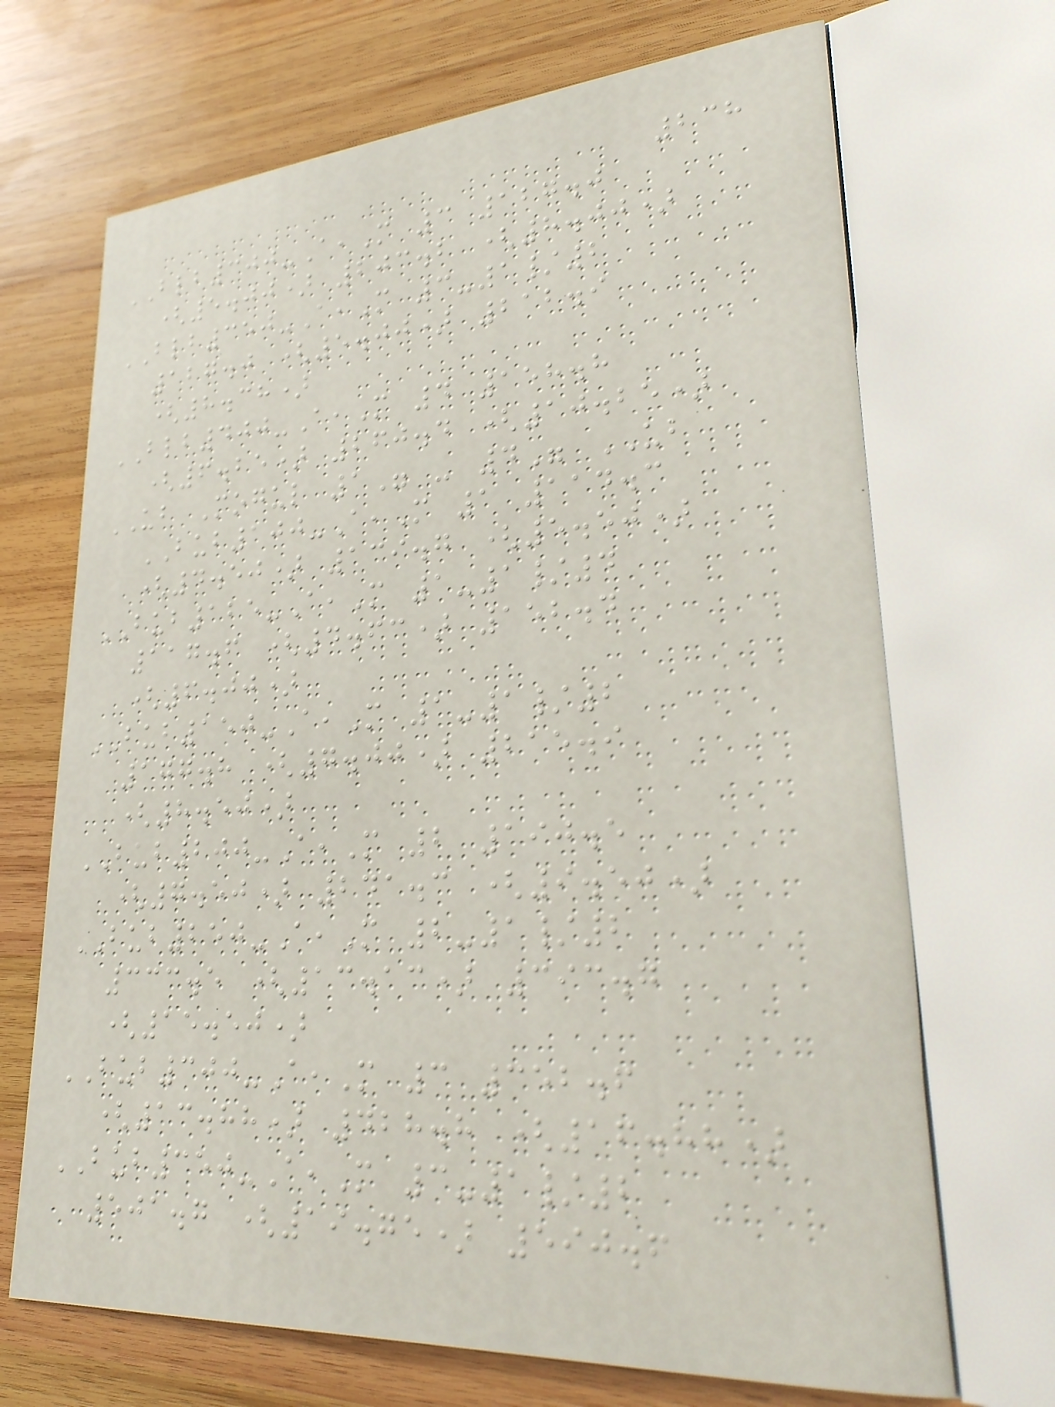238
BLB300-A,M 3 127.0
(5.00) 203.2 (8.00)
BLB350-A,M 3-1/2
127.0 (5.00) 212.9
(8.38)
BLB400-A,M 4 158.8
(6.25) 260.4 (10.25)
UB Mogul 1" - 4" UB
BUB100-A,M 1 114.3
(4.50) 139.7 (5.50)
BUB125-A,M 1-1/4
117.6 (4.63) 152.4
(6.00)
BUB150-A,M 1-1/2
177.8 (7.00) 215.9
(8.50)
BUB200-A,M 2 190.5
(7.50) 241.3 (9.50)
BUB250-A,M 2-1/2
333.5 (13.13) 393.7
(15.50)
BUB300-A,M 3 352.6
(13.88) 428.8 (16.88)
BUB350-A,M 3-1/2
501.7 (19.75) 590.6
